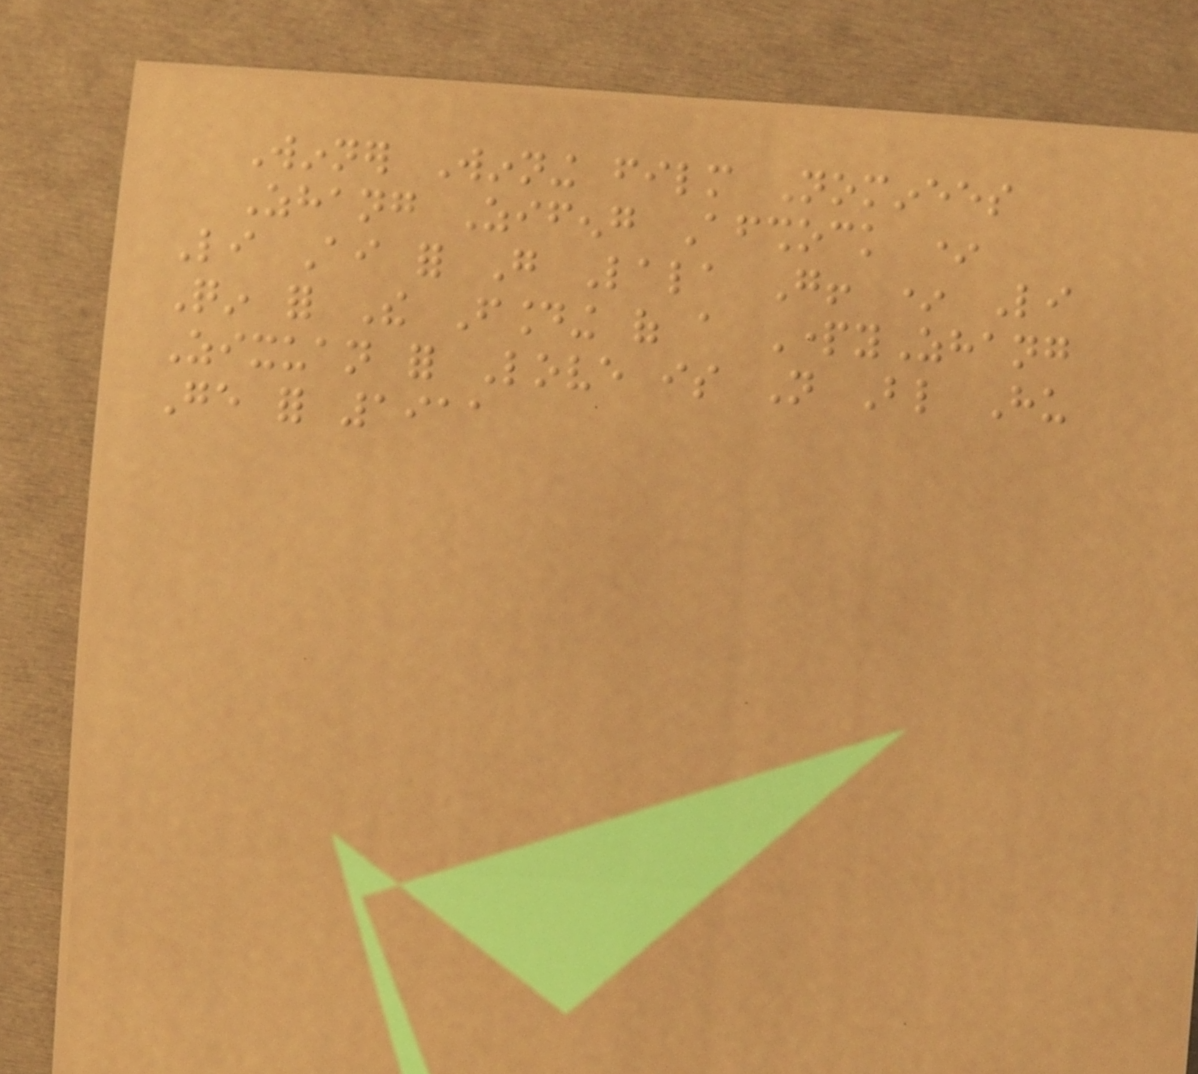Winner Winning film Nominees
Zhang Zifeng Aftershock *
Li Ai for Go Lala Go! * Li
Qin for The Founding of a PartyZhang
Zixuan for Love is Not Blind Hu
Ge for 1911
